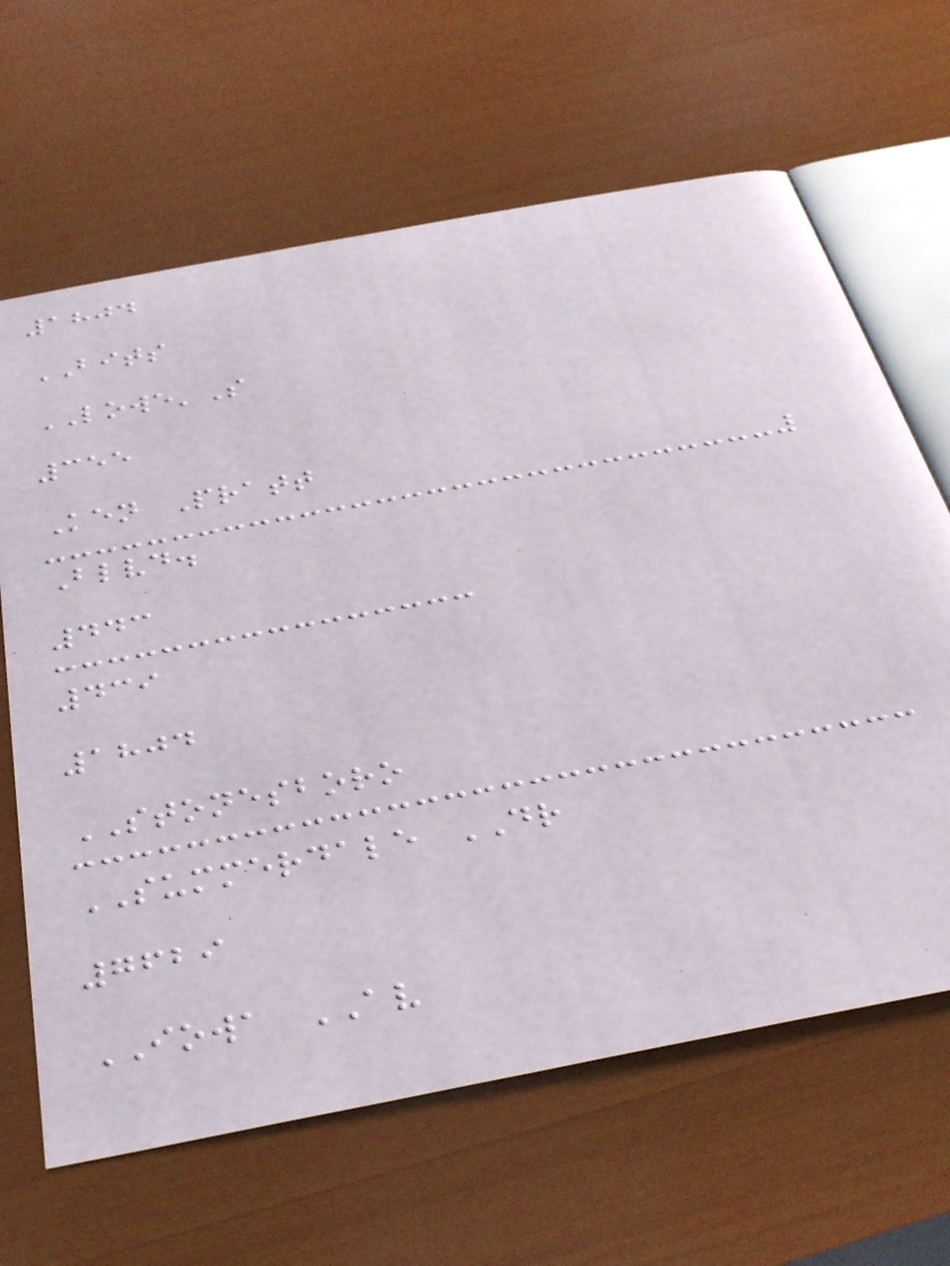1804
BITS
LOWE'S
355
Ken Pratt
Blvd.
443
439
1804
STONESBORO
SUMMERDALE DR
7629
IOWA AV
